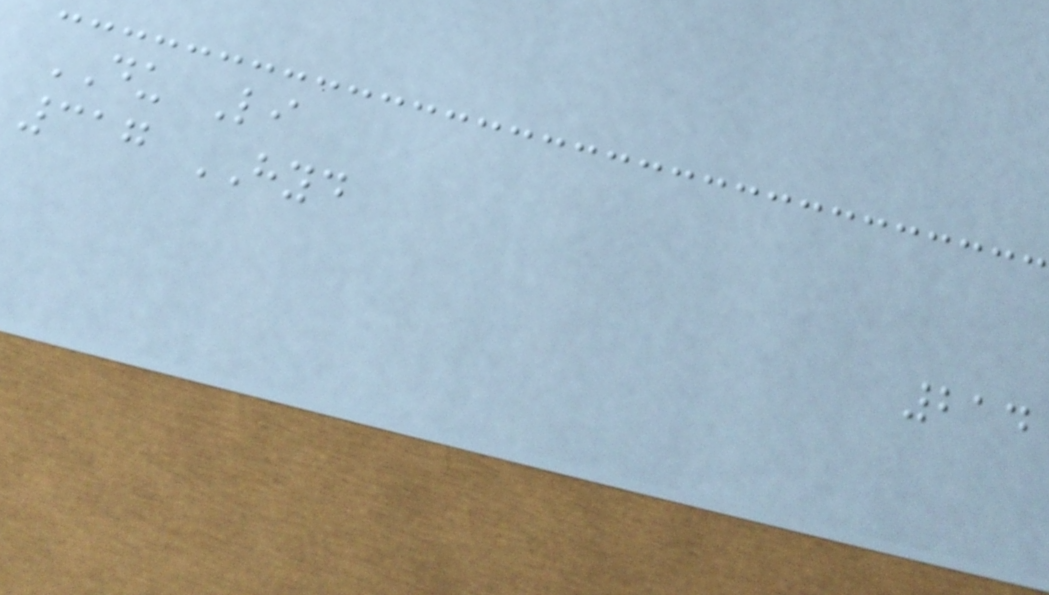DU Li
317 HYD
214
